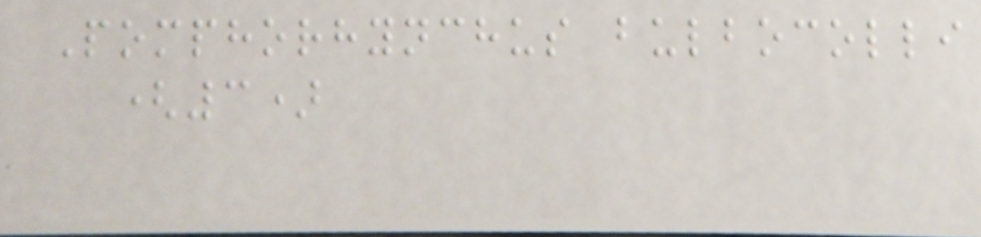Pomphorhynchus bulbocolli
(3)
